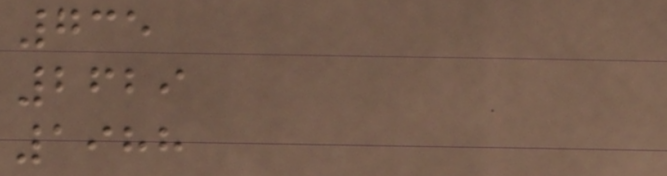735
2629
1988
